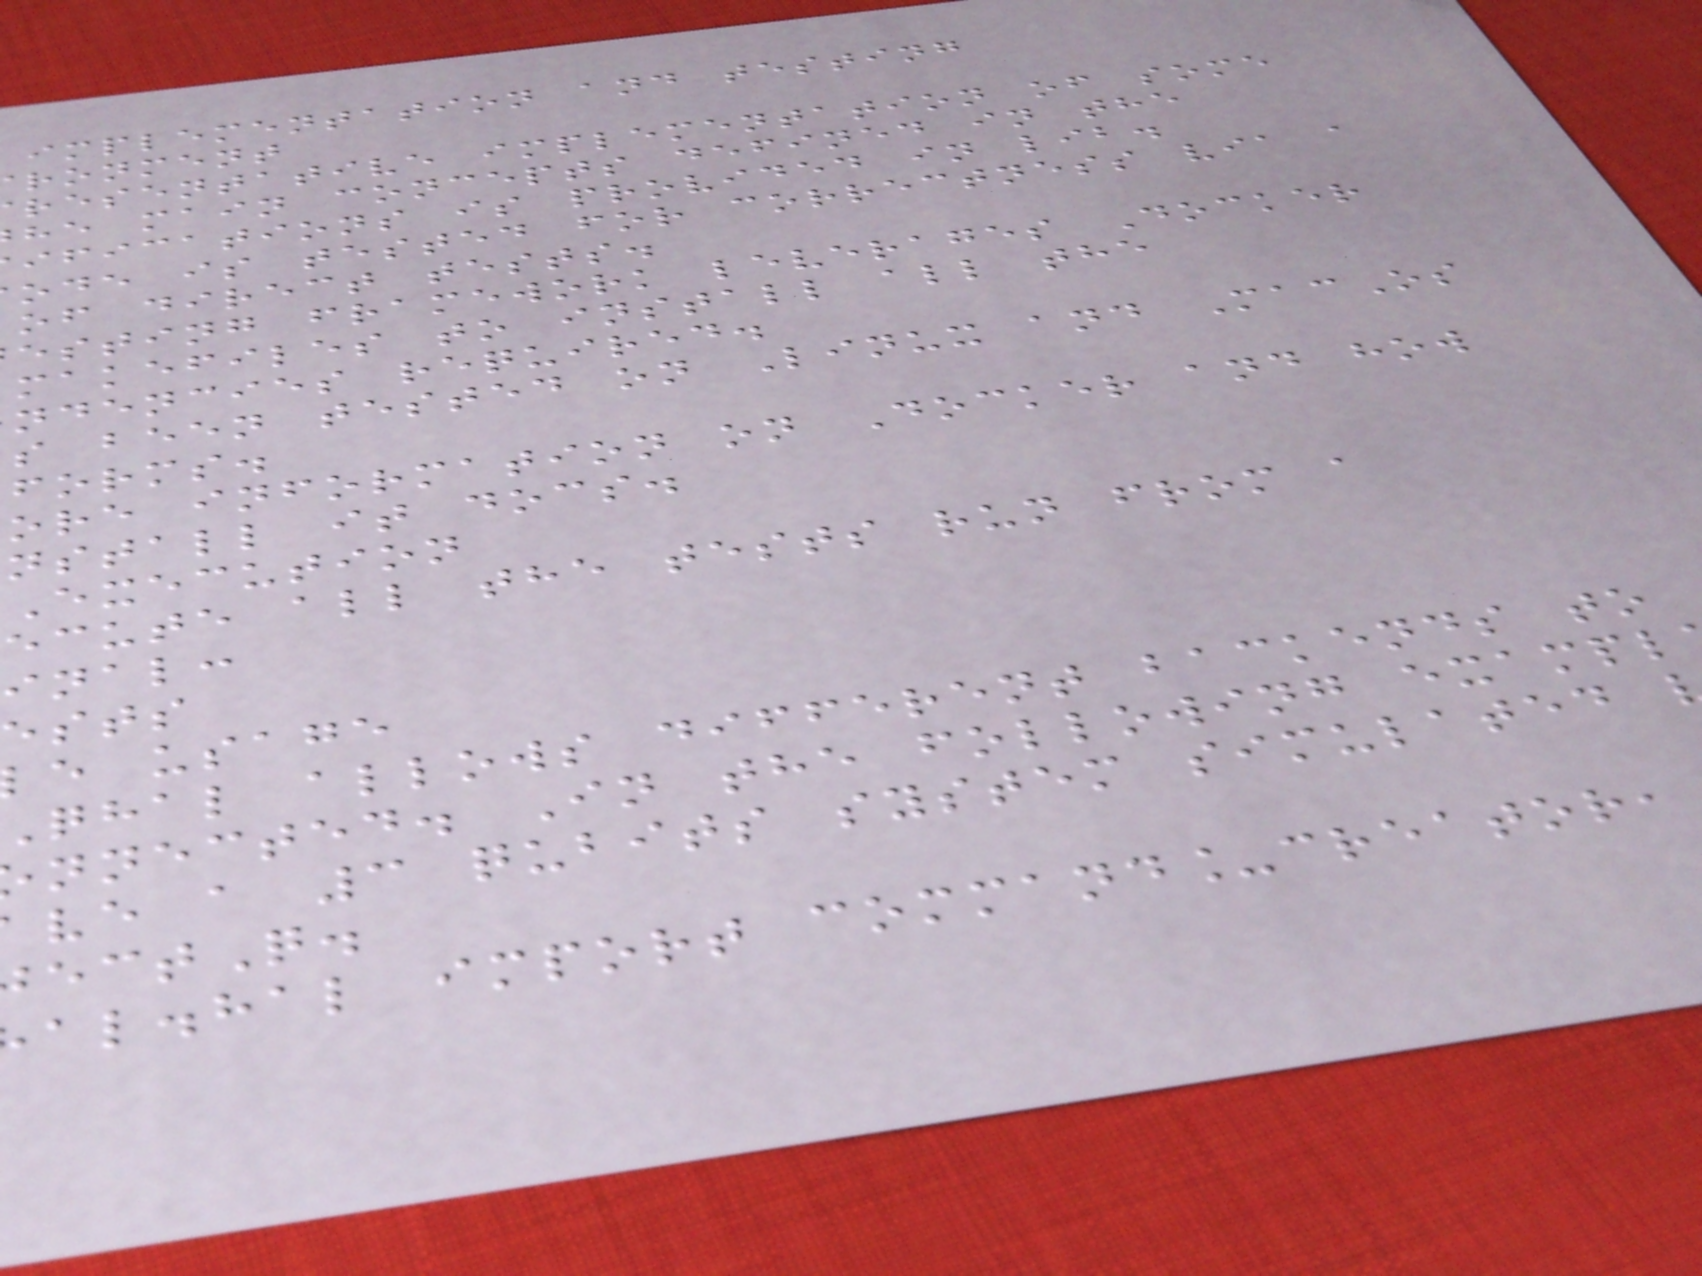implementation and testing
ronment
resentative implementation of some
he main concepts defined in the
ifications is provided in lib.
ode is tested for correctness via a
of direct tests.
esting framework leverages Docker
makefiles to install all the
ndencies required.
s been tested on Linux and MacOs
forms.
ore information on Docker and how
nstall it docs.
Execution
ecute all the tests run from a
inal:
ests
e usage
qhal allows different backends to
nnected. In the following exampl
ve a 3 qubits system simulated
ectQ.
al.hal import command_creator,
